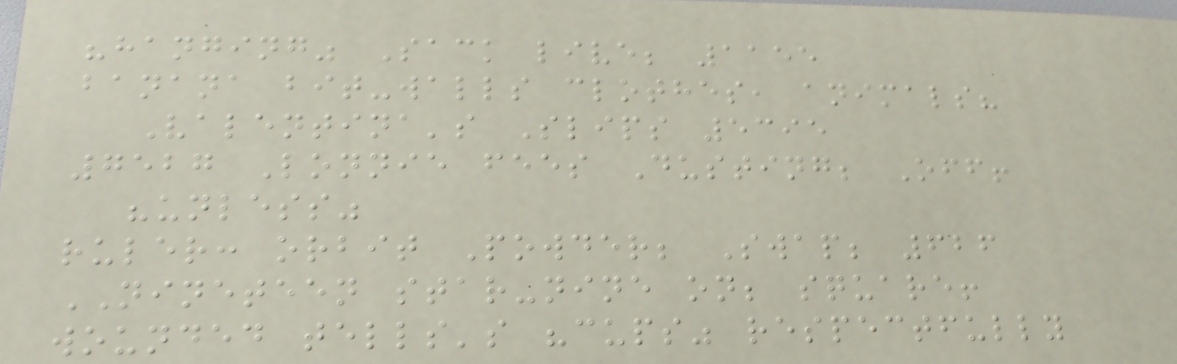"hanging" Sack live; 1155
banana bit-walls clothes, animals?
Valentina's Slips 5395
7527 Lonnie fees Dusting; Off!
"unless"
ruler: orbit Powder; Swap; 626
NINETEEN star-nine on; square!
wounded tells's "cups" respectfully
